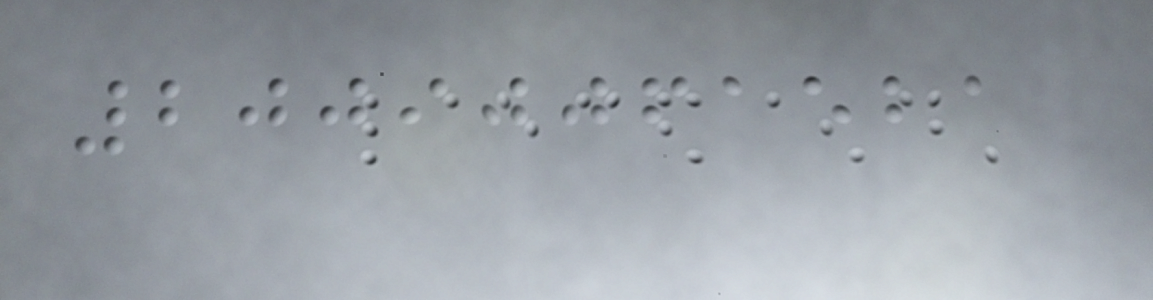20090061521
